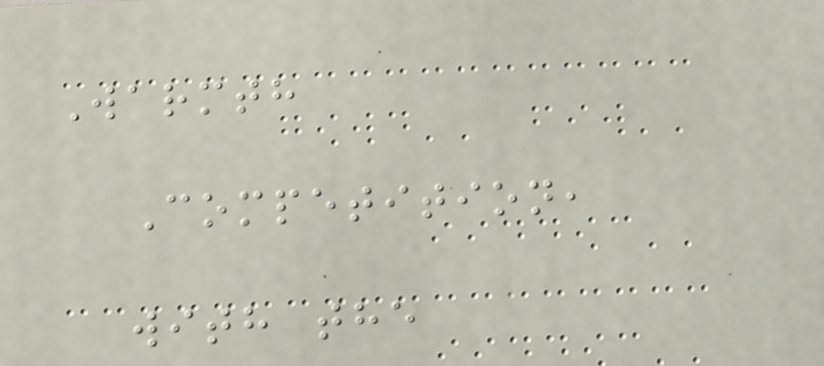Warmth
Competition,
with the
